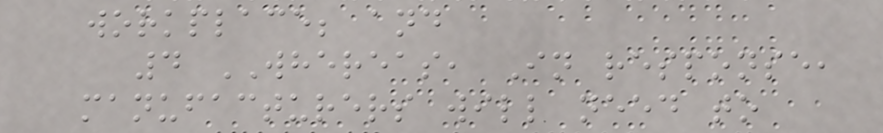workplace; and
4 WHEREAS, In response,
manufacturers will need to
